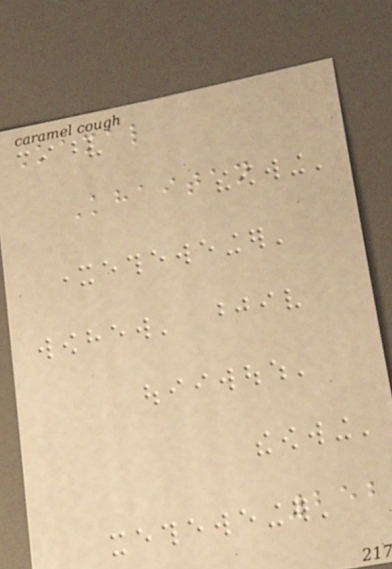Kamal
Khaitan
252
